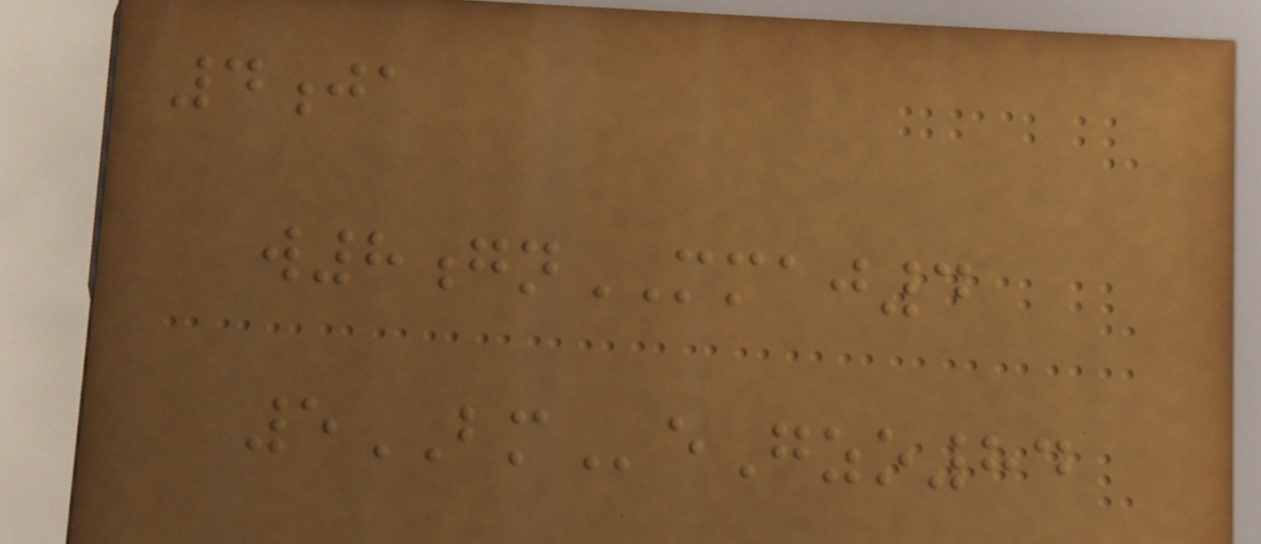4ja
w8gnMMAJ4
5BMeGzo84
